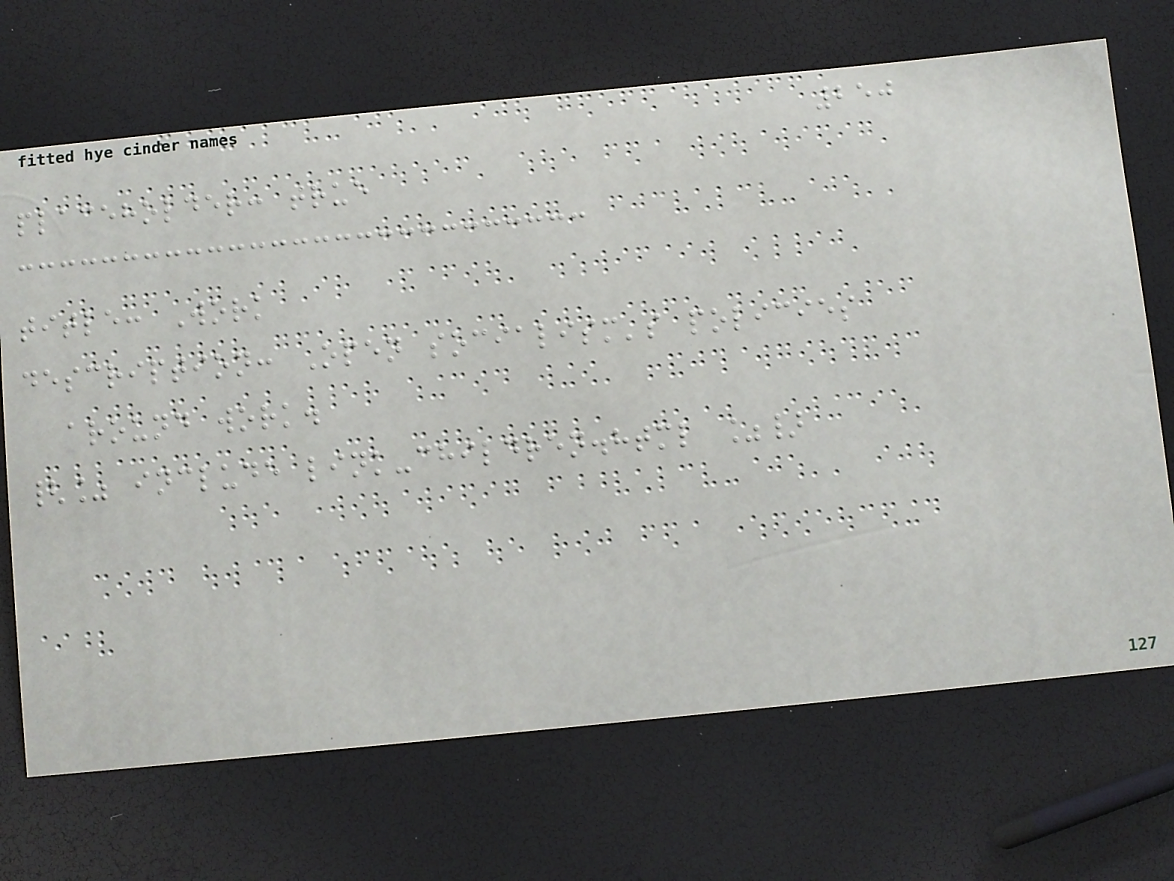250
placeholder: true
title: Work
description: Open socialism's policies
around work.
{% include link-children.html %}
